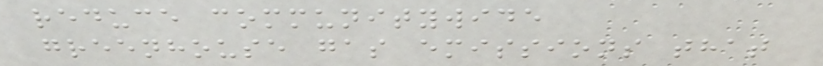reduce communitywide
greenhouse gas emissions that
